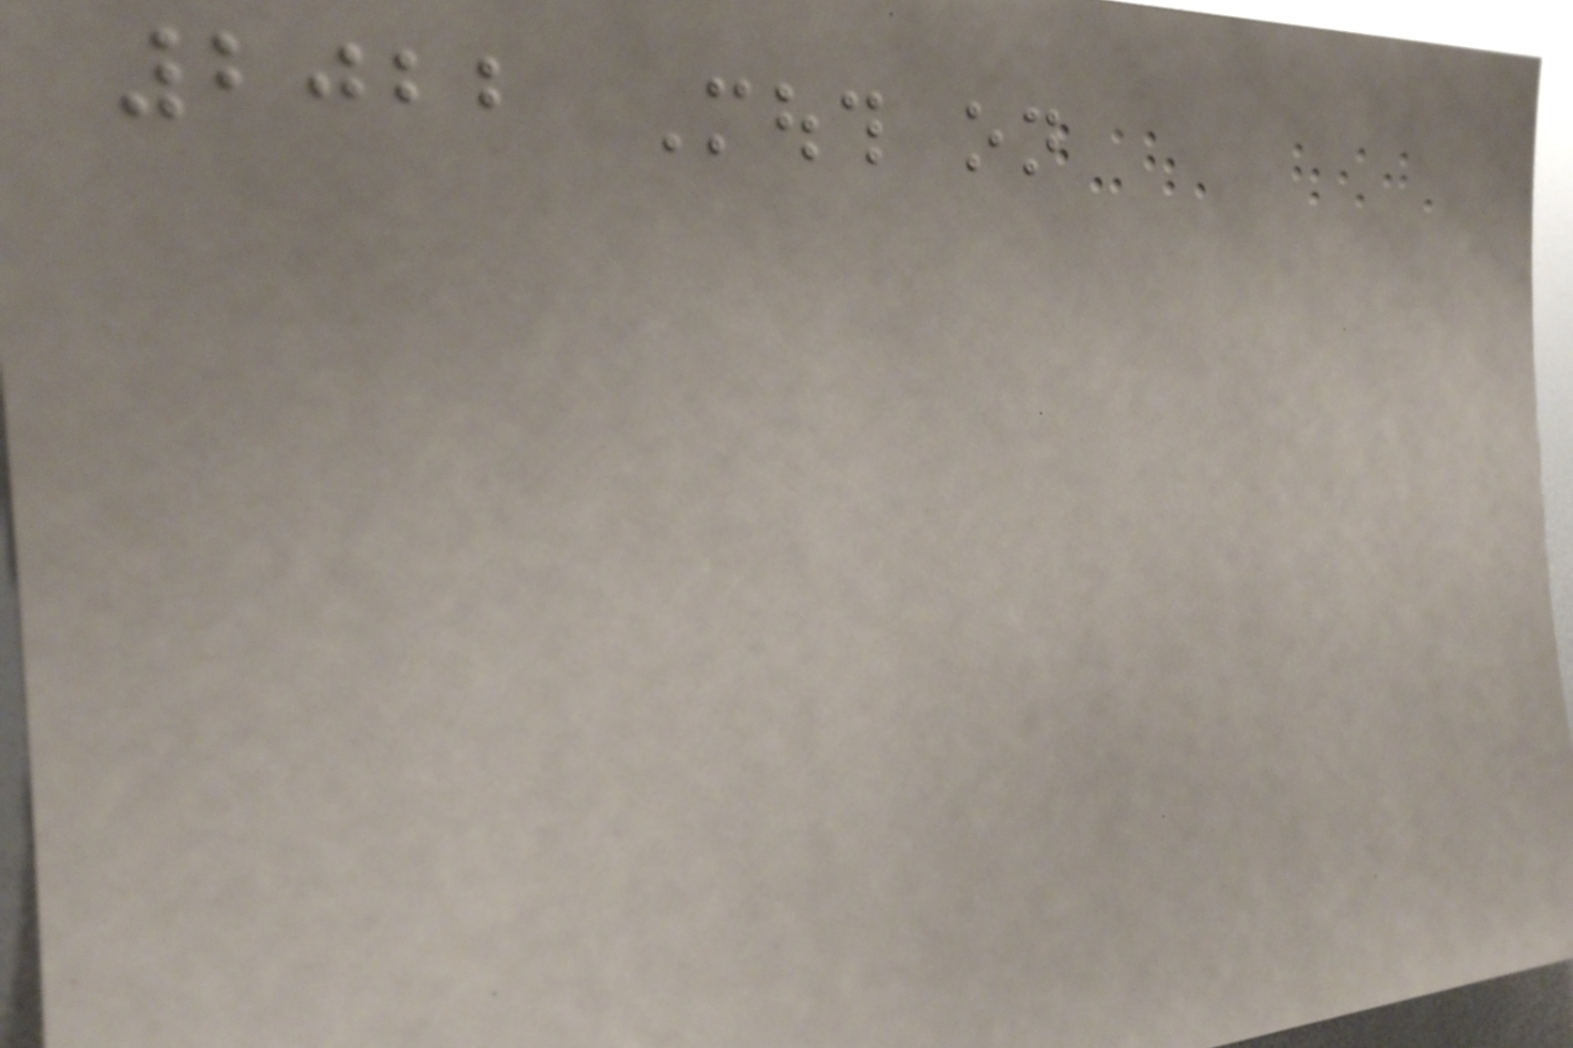2022 Mouth on
